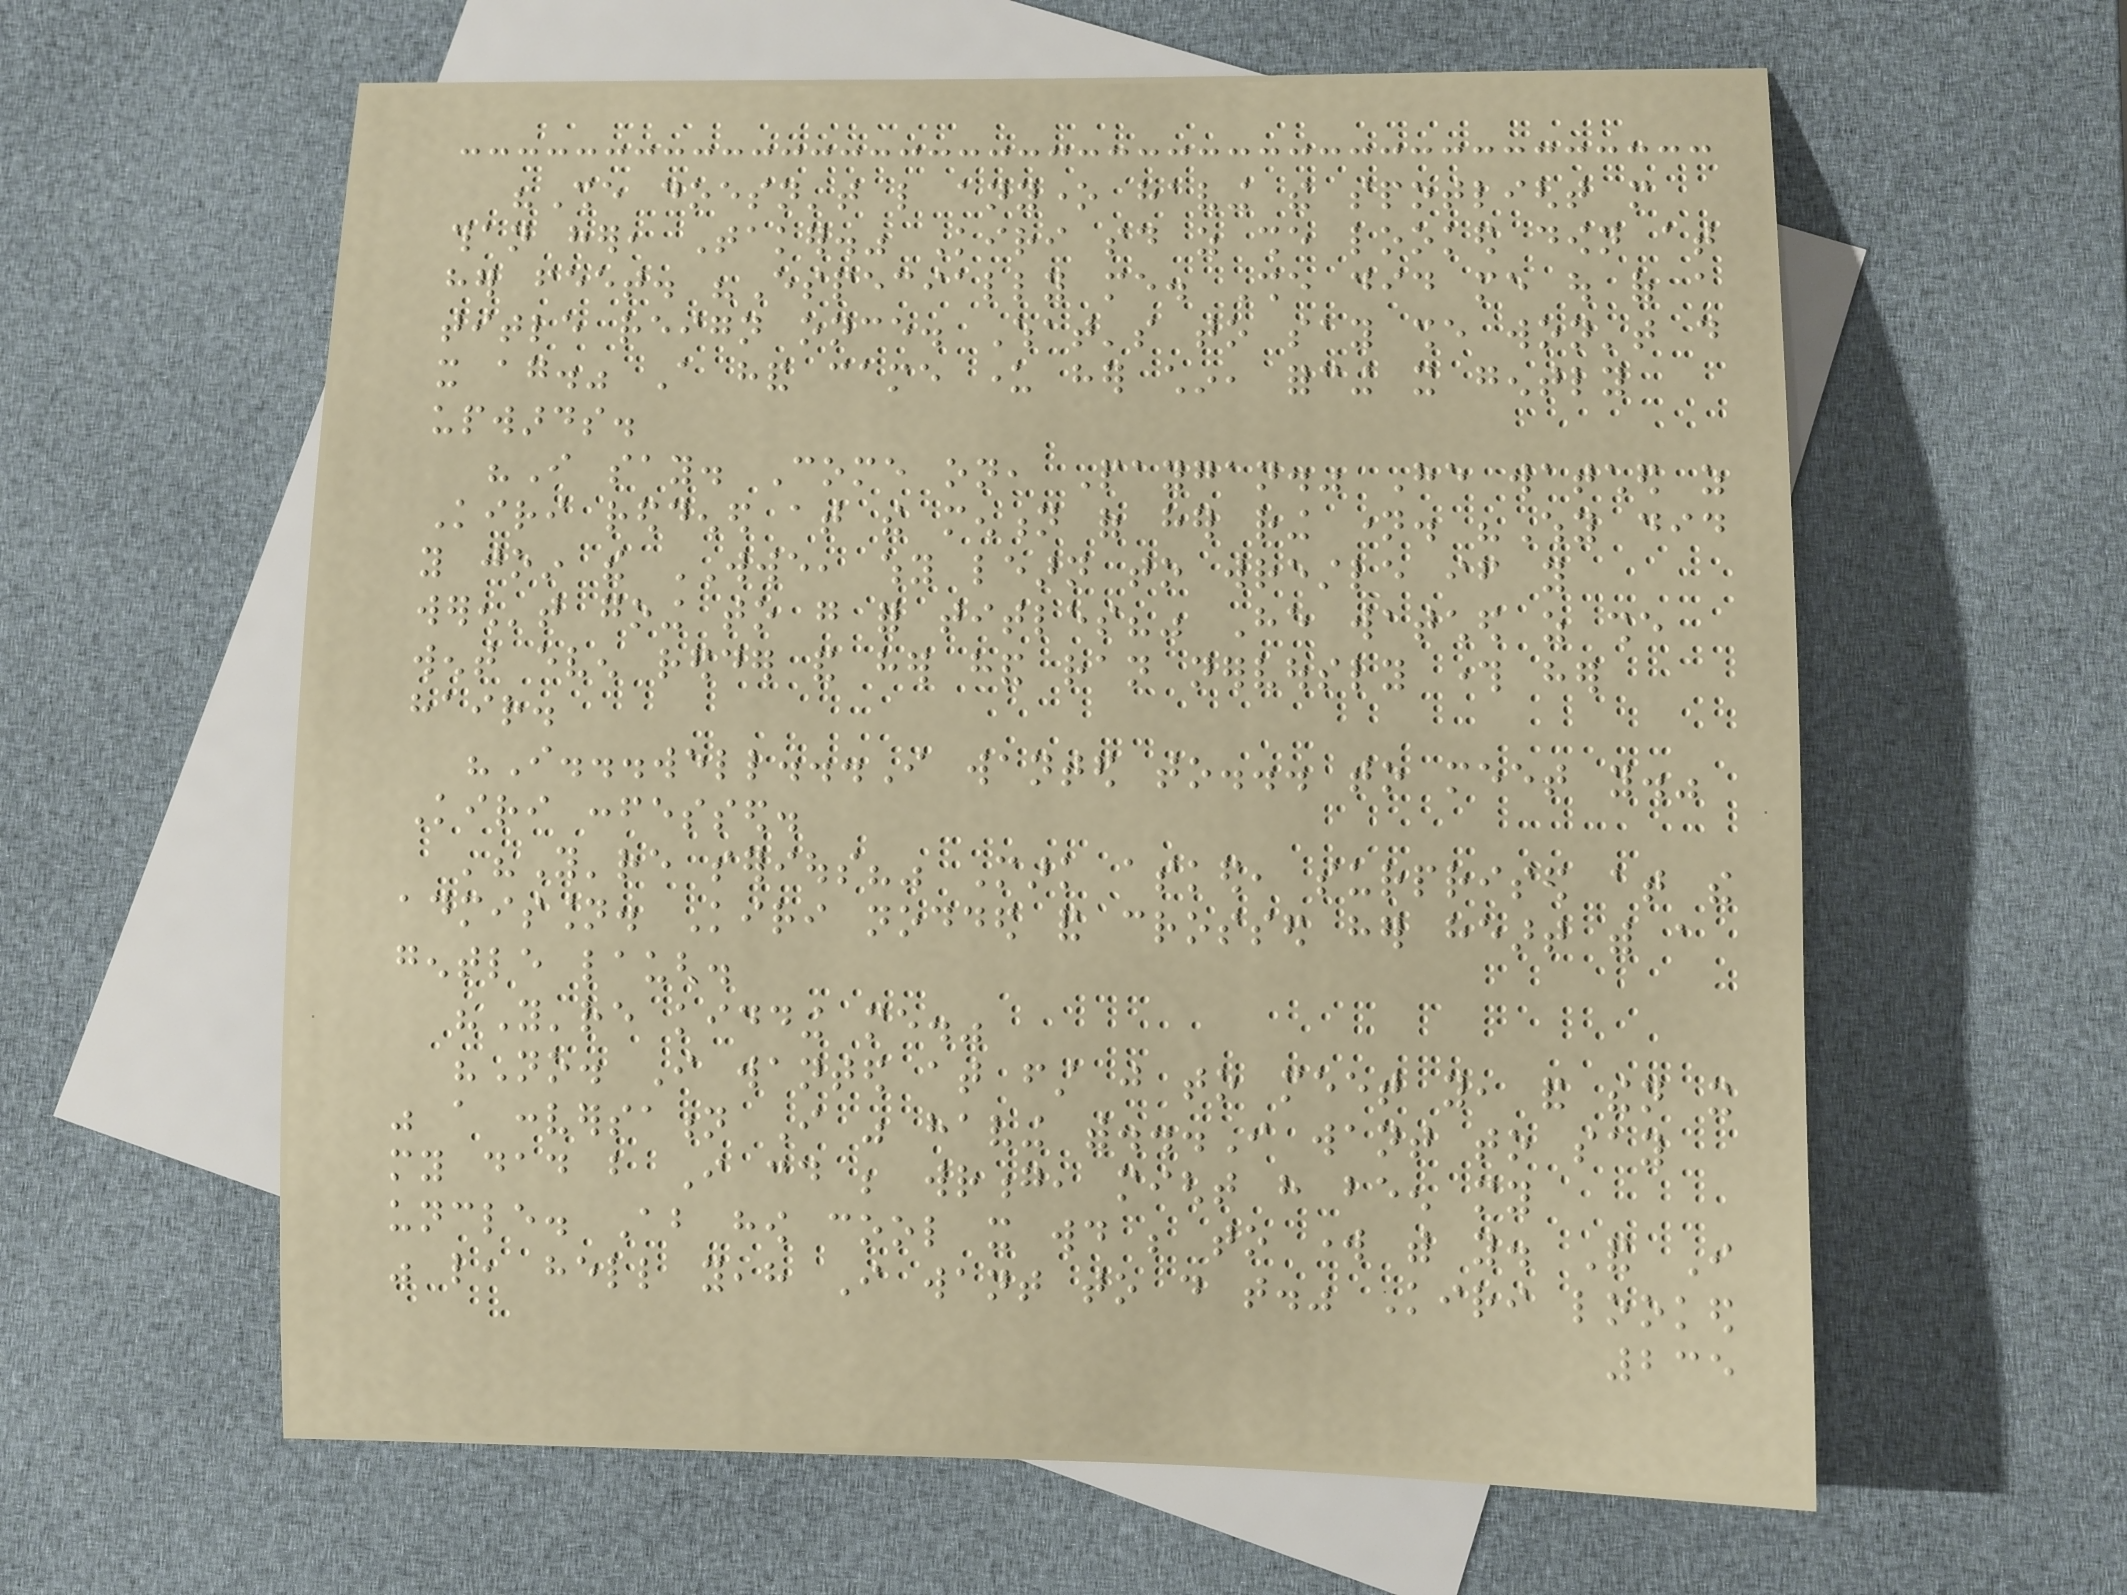"She doesn't like anyone having the spotlight more
than her, Taker." Kiri said as she looked down at
her feet. "Especially me. She did me out of a
title reign once. What's to say she won't do
it again." A hand came under her chin, forcing it gently
upwards.
"I say. Come on, Paygan." He watched as
Kiri reddened at the mention of her ring name. "Why did
you join the WWE, why learn to wrestle if you
weren't going to go for titles?" He watched as she
went even redder and her hand ran nervously through her
hair.
"I...well...I wanted to... to meet you."
Kiri confessed.
'"You're serious?" Mark asked, surprised at the
admission. Kiri nodded and crossed her heart with a
gentle laugh.
"You're kidding me."
"No. I wanted at first just to meet you, and then it
was a conversation I was having with...I want to say
my dad but I could be wrong, might have been my
uncle. About how cool it would be to work with you. And I
was like, hell yeah I want to do that." Kiri looked
235
